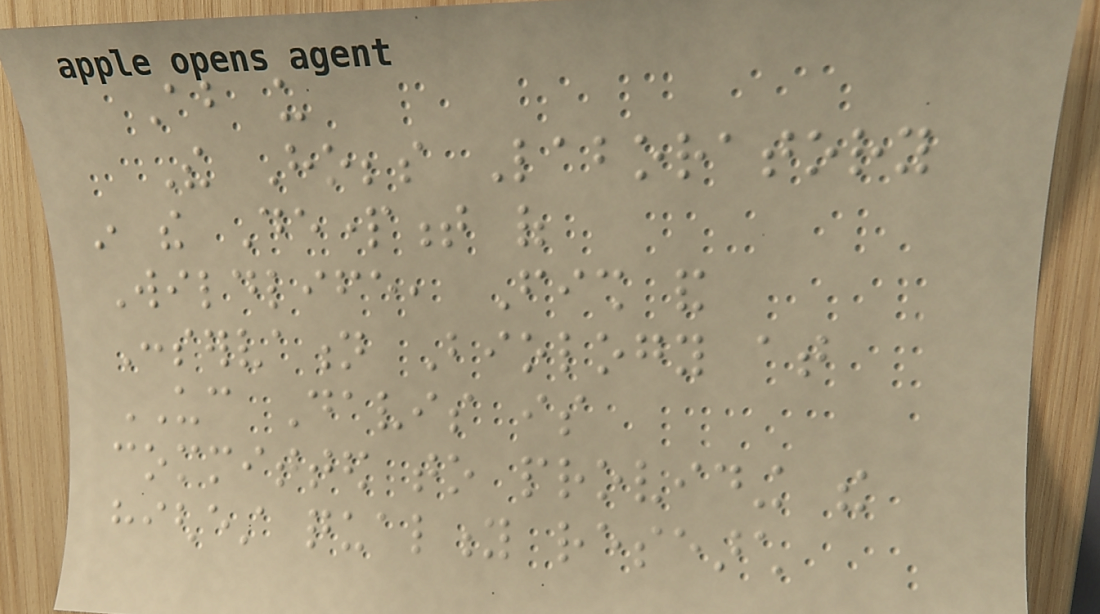About us
The Hobbs Laboratory
in the Department of
Wildlife, Fish and
Conservation Biology at
UC Davis is
committed to providing the
highest quality research
